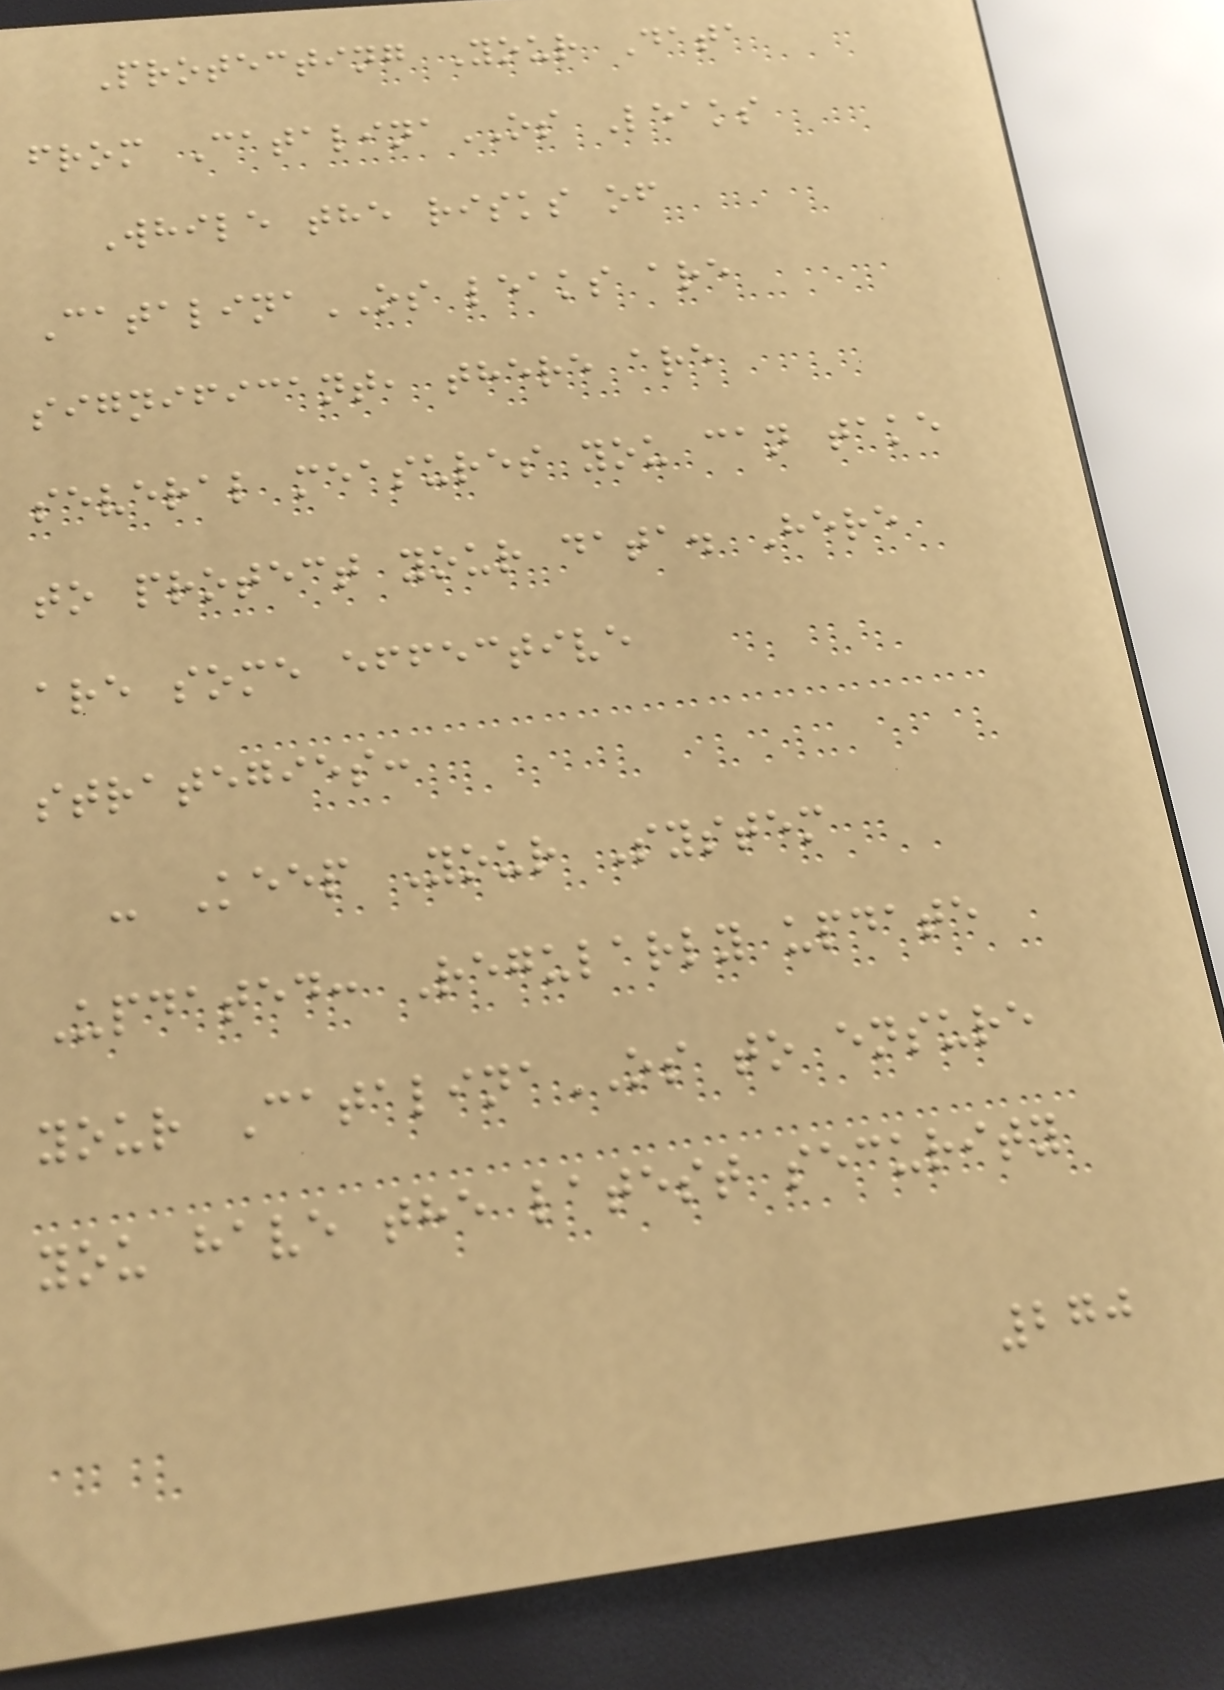Protecting Your Data
from CatalinaOS Leaks
While the risks of
CatalinaOS leaks are
significant, there are
several measures you can take
to protect your data. Here
are some effective
strategies:
- Keep Your System
Updated: Regularly update
your CatalinaOS to ensure
you have the latest security
270
